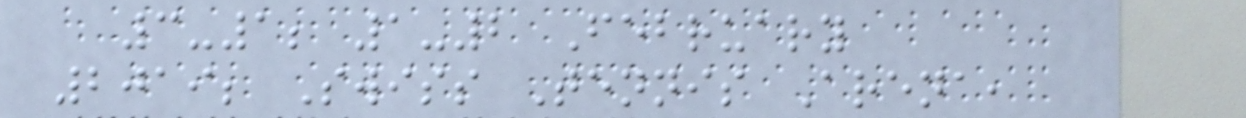3-1; 1-2 February
2019; Swiss Tennis Arena,
